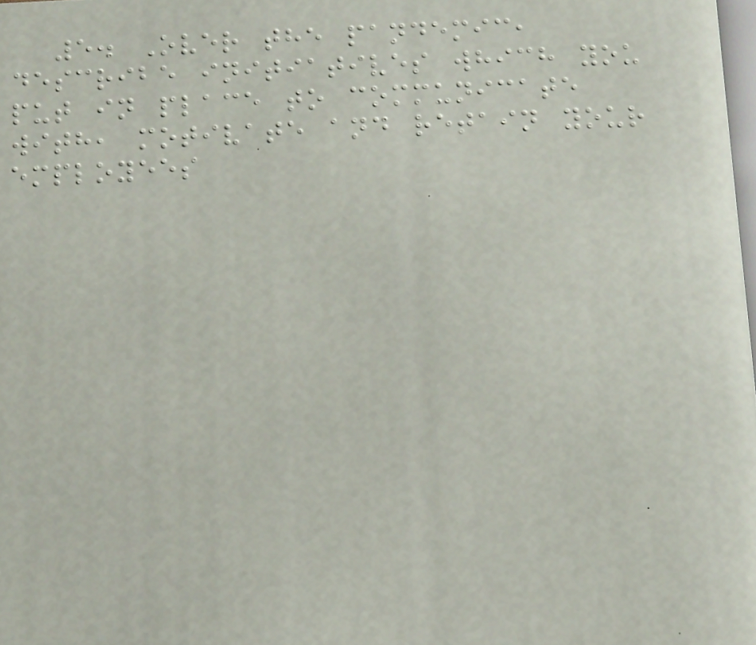5. Over the pandemic,
describe initiatives which you
put in place to communicate
with, motivate and retain your
employees
